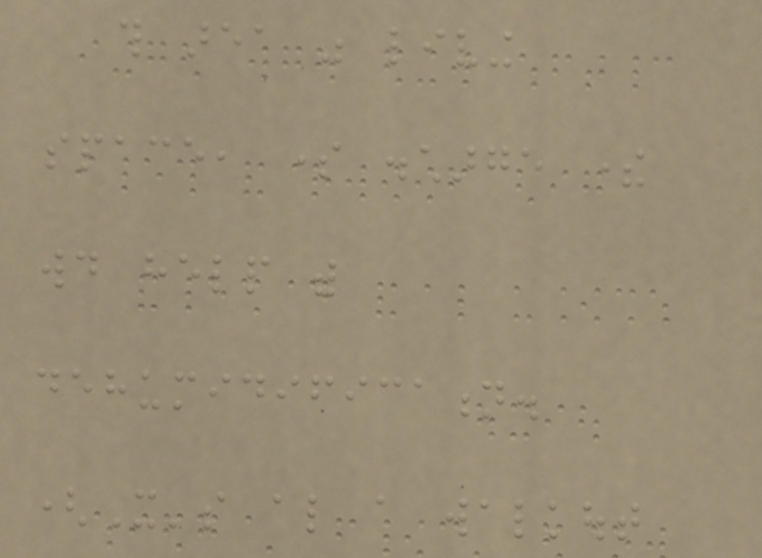this area was living
space, some discharge there
would help with
dehumidification.
(It's also a walkout
